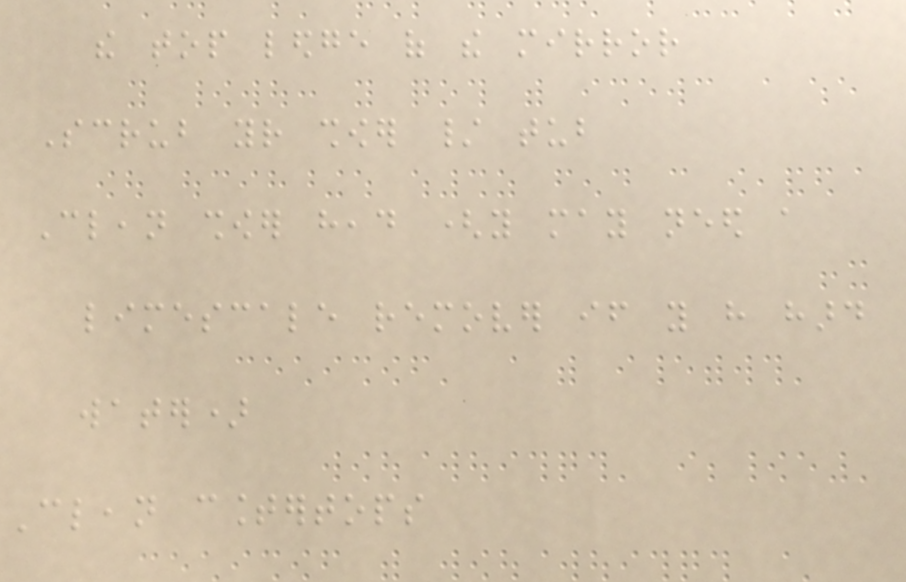the top ledge of the mirror
Scrub your shower / tub
Clean shower head (you may need a
limescale remover if you have hard
water)
Clean countertops
